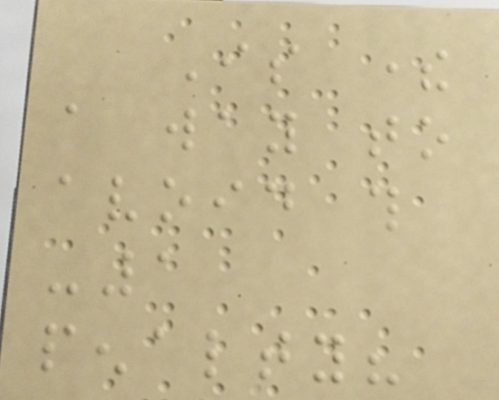Is there
a way to
avoid this
-1
penalty?
